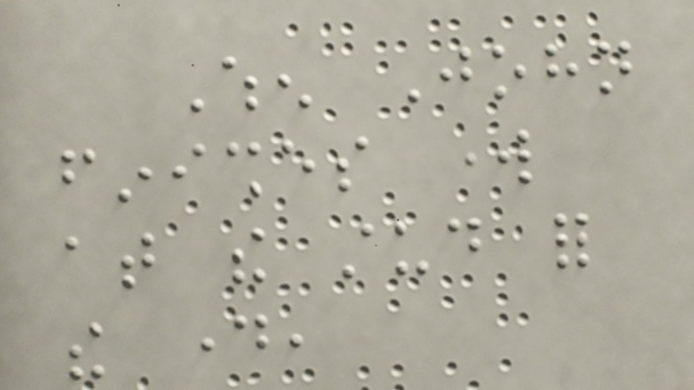When John
finishes work
at the stud for
the day,
